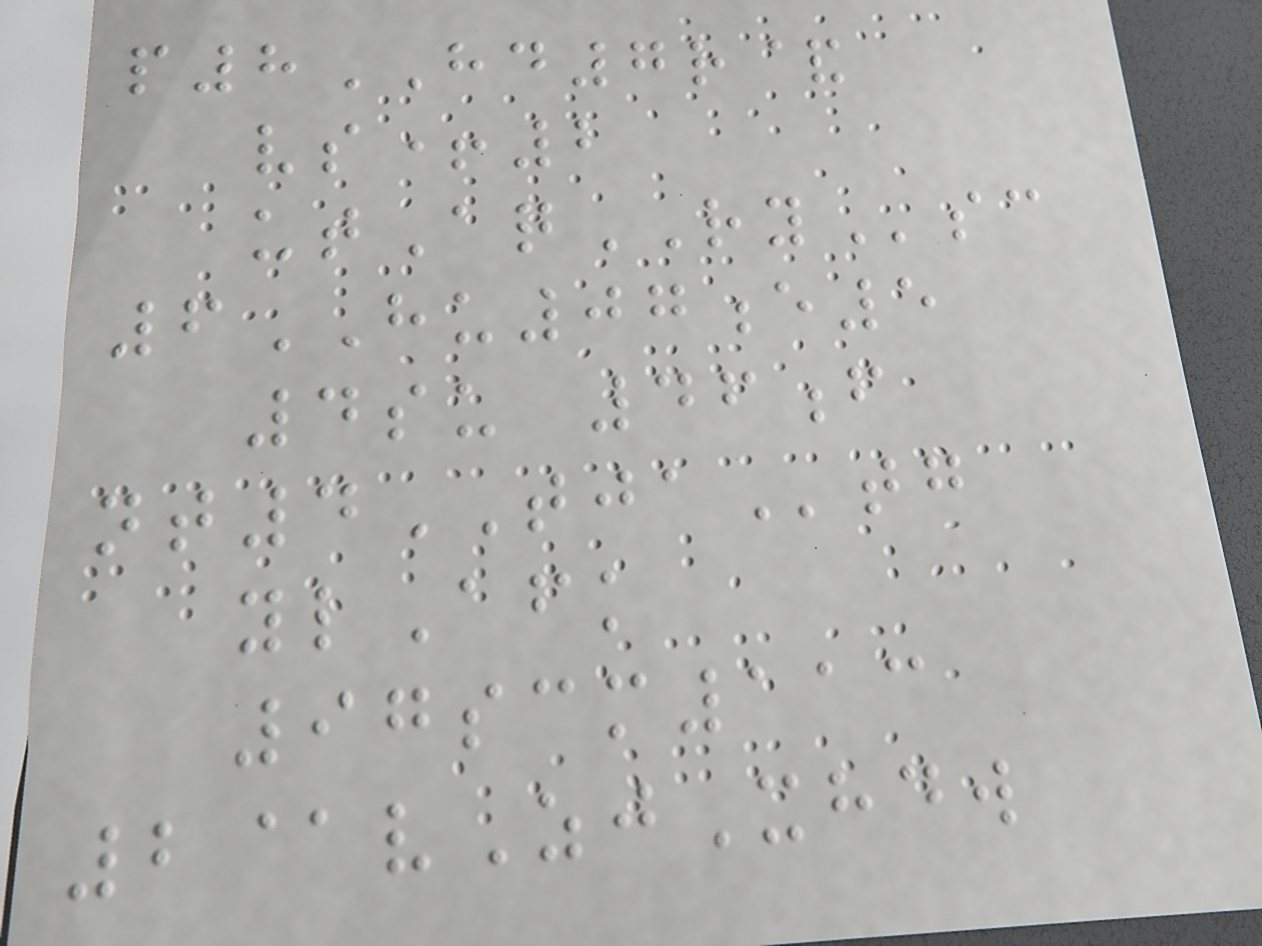p8HD7r&
vs+2
utAqRYsc
6HU07e5
4su 46f
nt4TJAtg
ylAfk
97scm113
2@vZjXhdw
